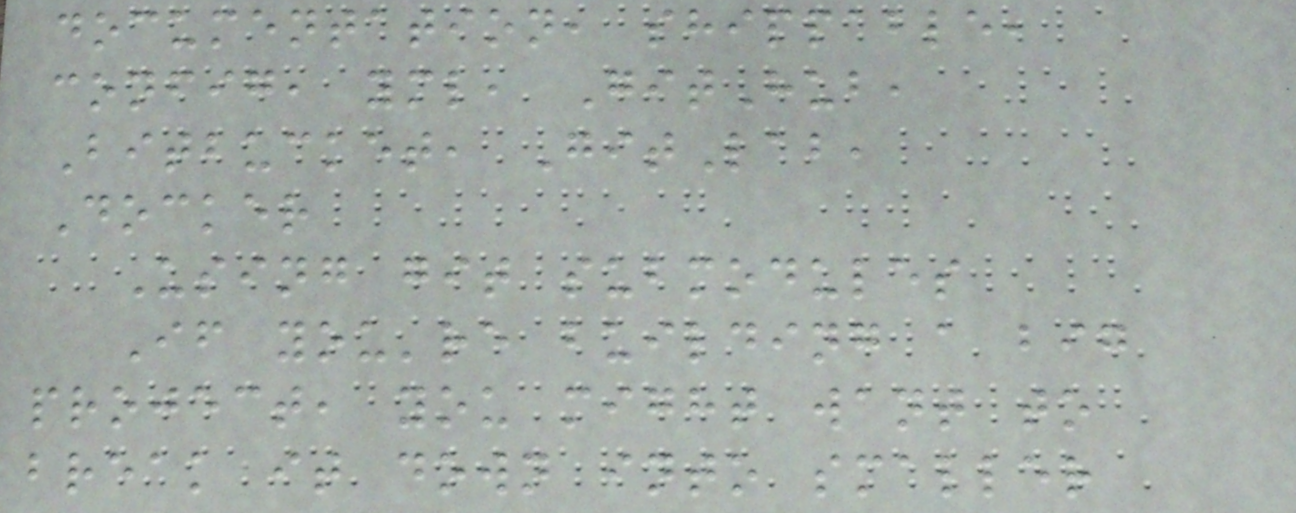documentation, shippable,
config, yml, GitHub,
Bitbucket, GitLab,
Docker
Using git submodules
If you're building a big
project, you might want to
break it down into smaller
